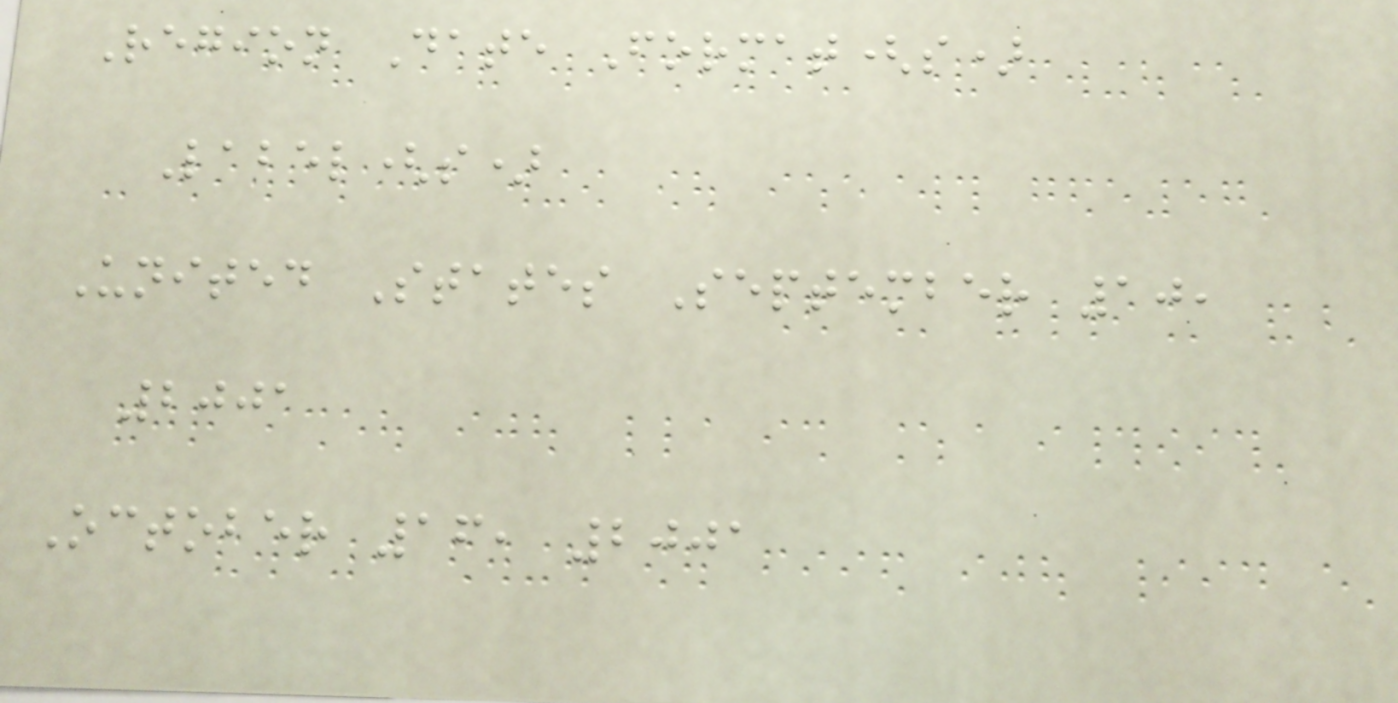Region Date Format(s)
Label(s)
United States September 10,
2001
October 16, 2001
